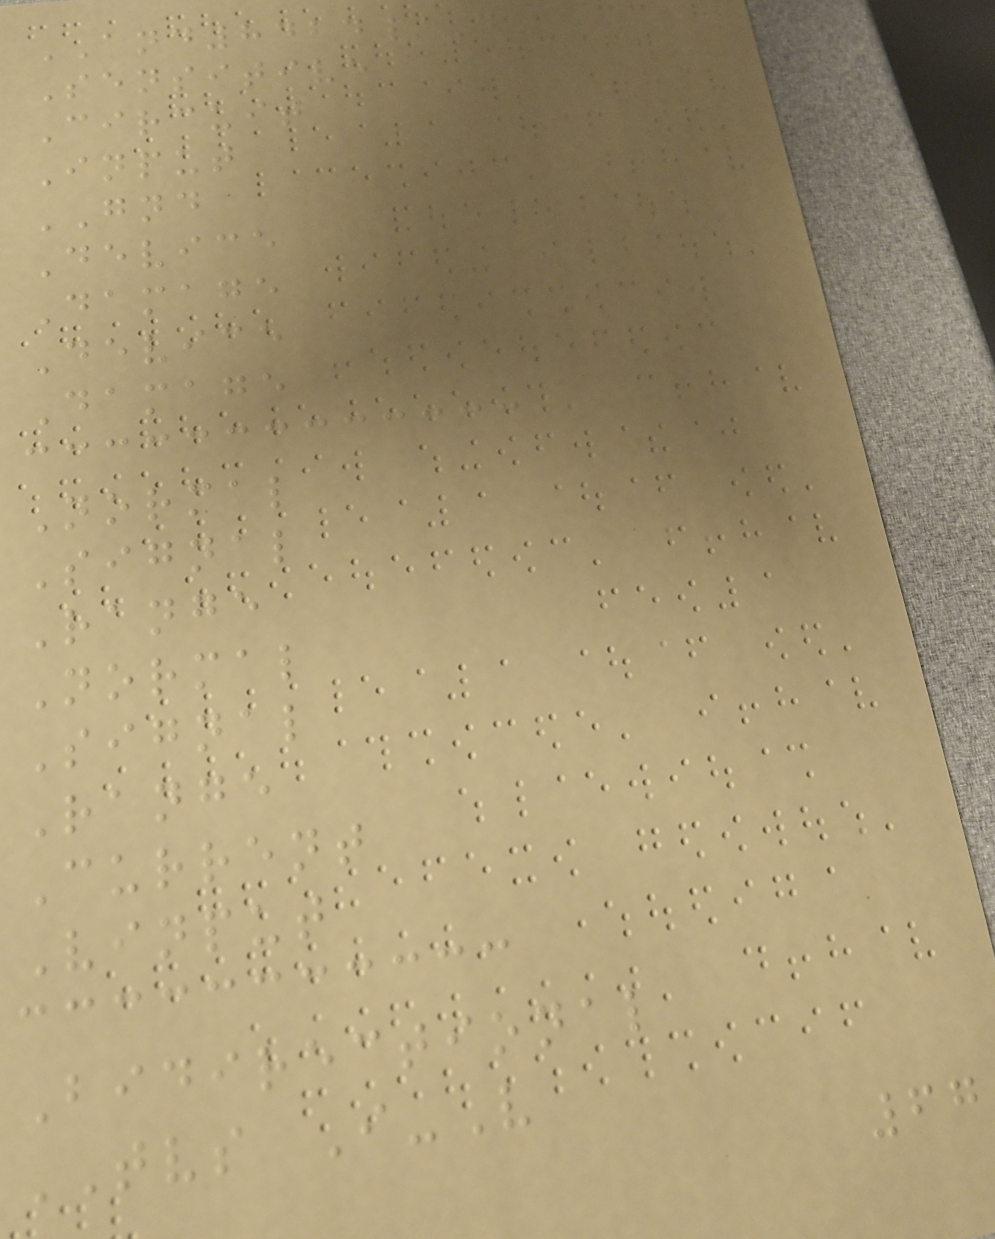AND8424/D
Sensitive
Circuit
Input
GND
Device
Damage
Device
Damage
Normal
Signal
Range
Normal
Signal
Range
Current
Vinput
Bidirectional
TVS I-V
67
